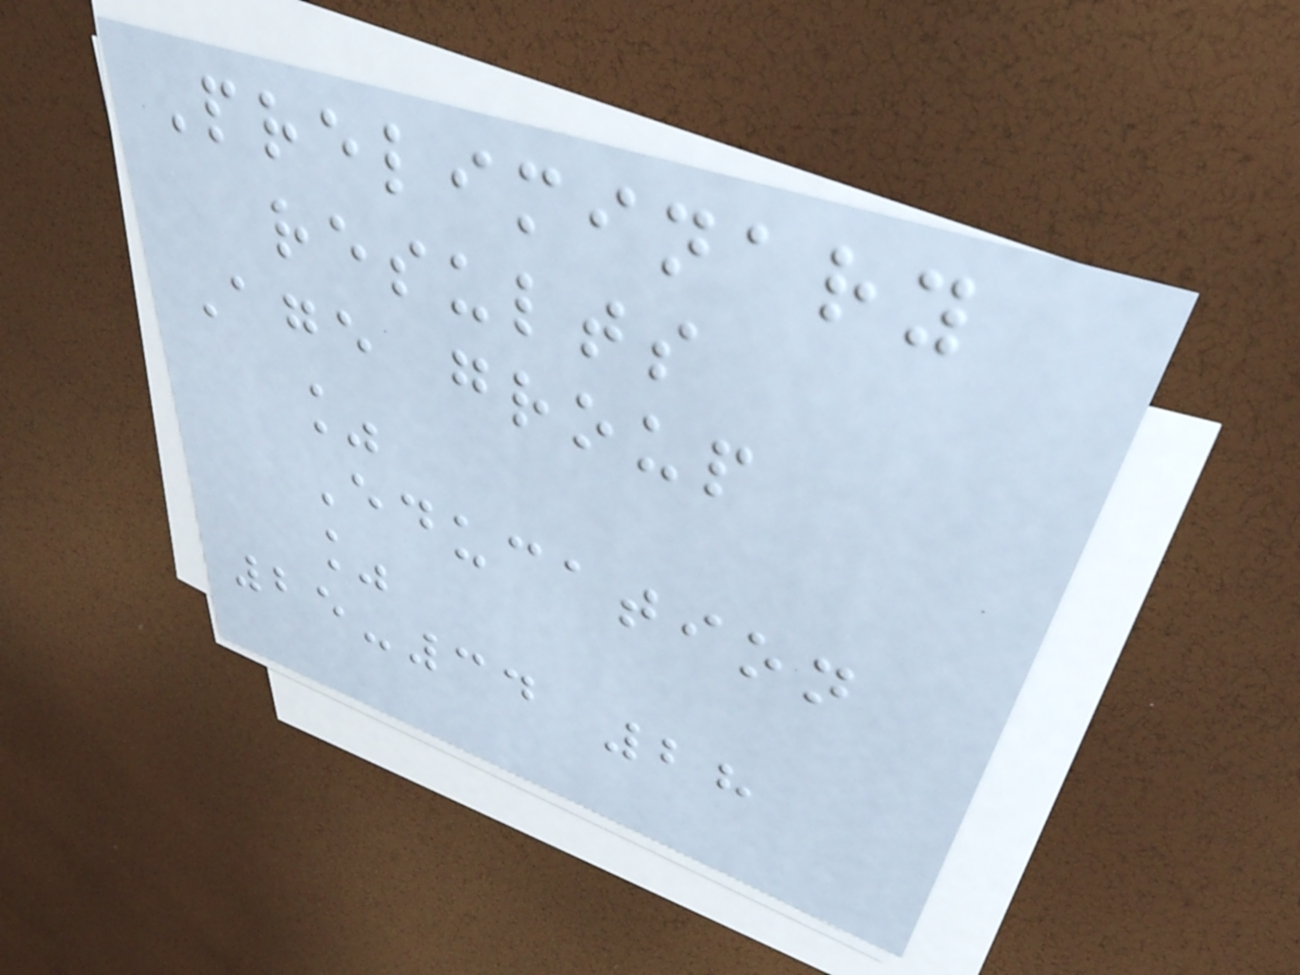Preliminary
results
Age group
%
Education
%
25-34 28
